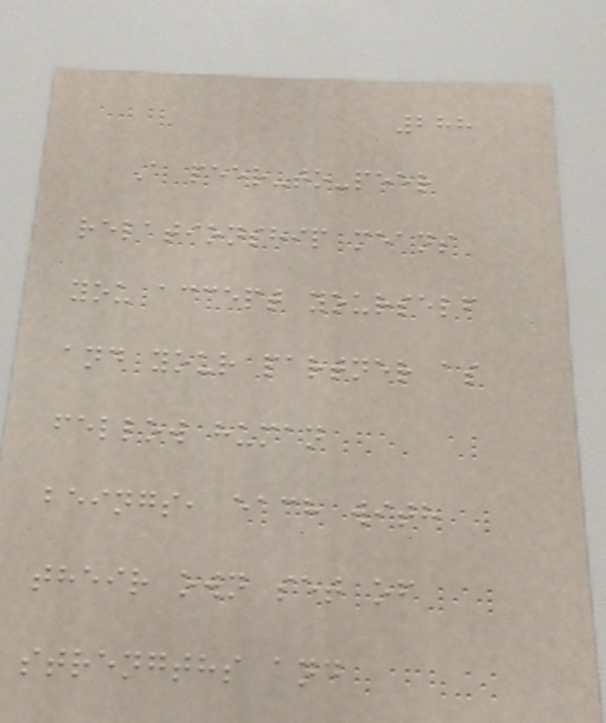288
A peer-to-peer
relationship means
you accept yourself
and your partner as
fellow human
beings, each with
their own set of
strengths and
